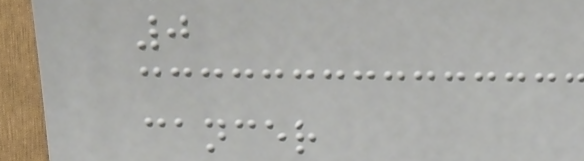0
cancer
